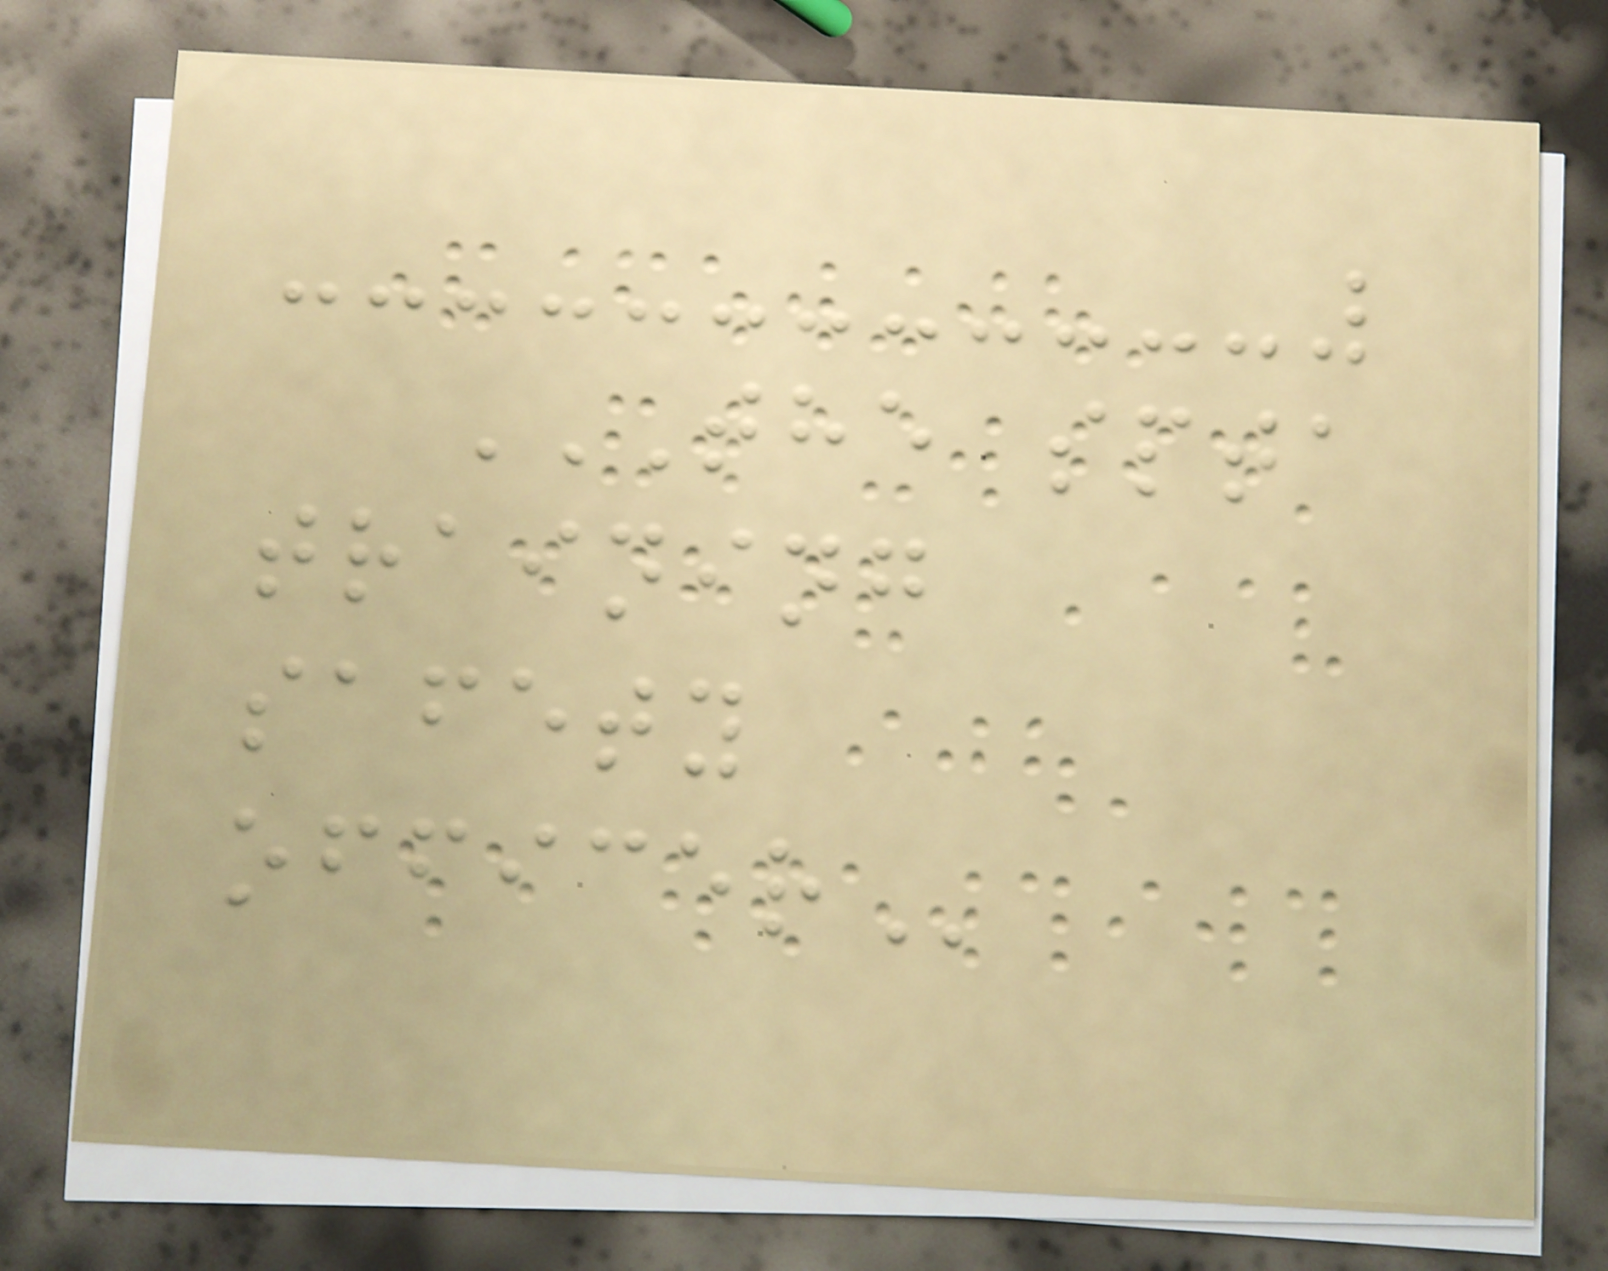THE SPTA
TRAINING
SAFETY
OFFICER
